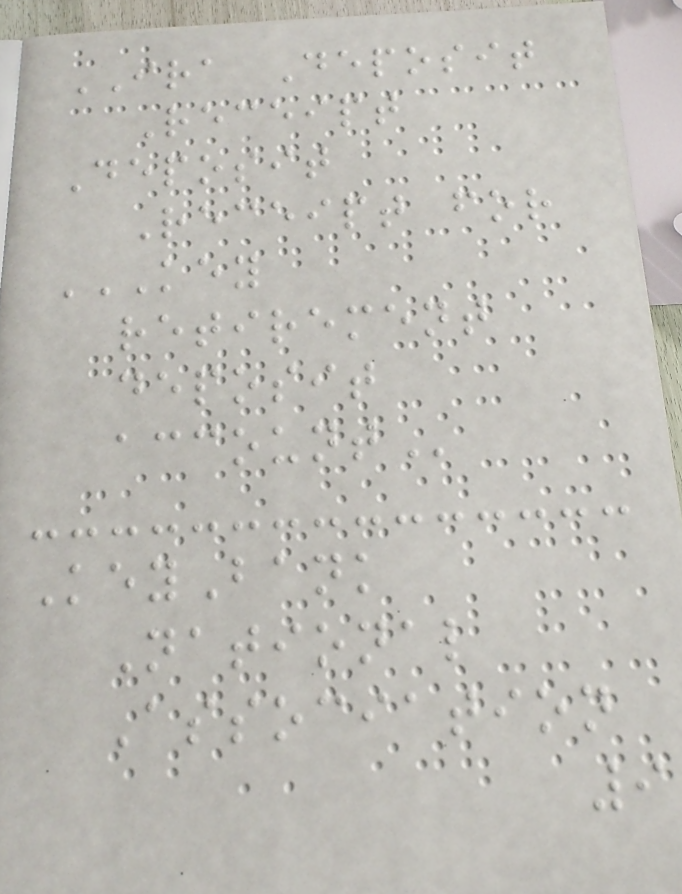IRA Deposit
Receipt
Deposit
Receipt for
KEY
RETIREMENT
DEPOSIT
ACCOUNT
KeyBank
National
Association
9
